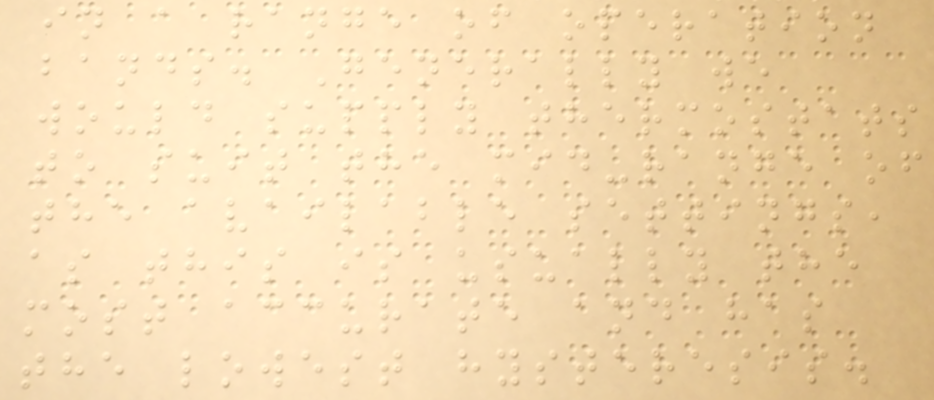in a range of operation
bands. Generally we
would supply thermostats
to suit the mid-range of
the available settings,
as this is usually the
most accurate and has
the lowest hysteresis.
